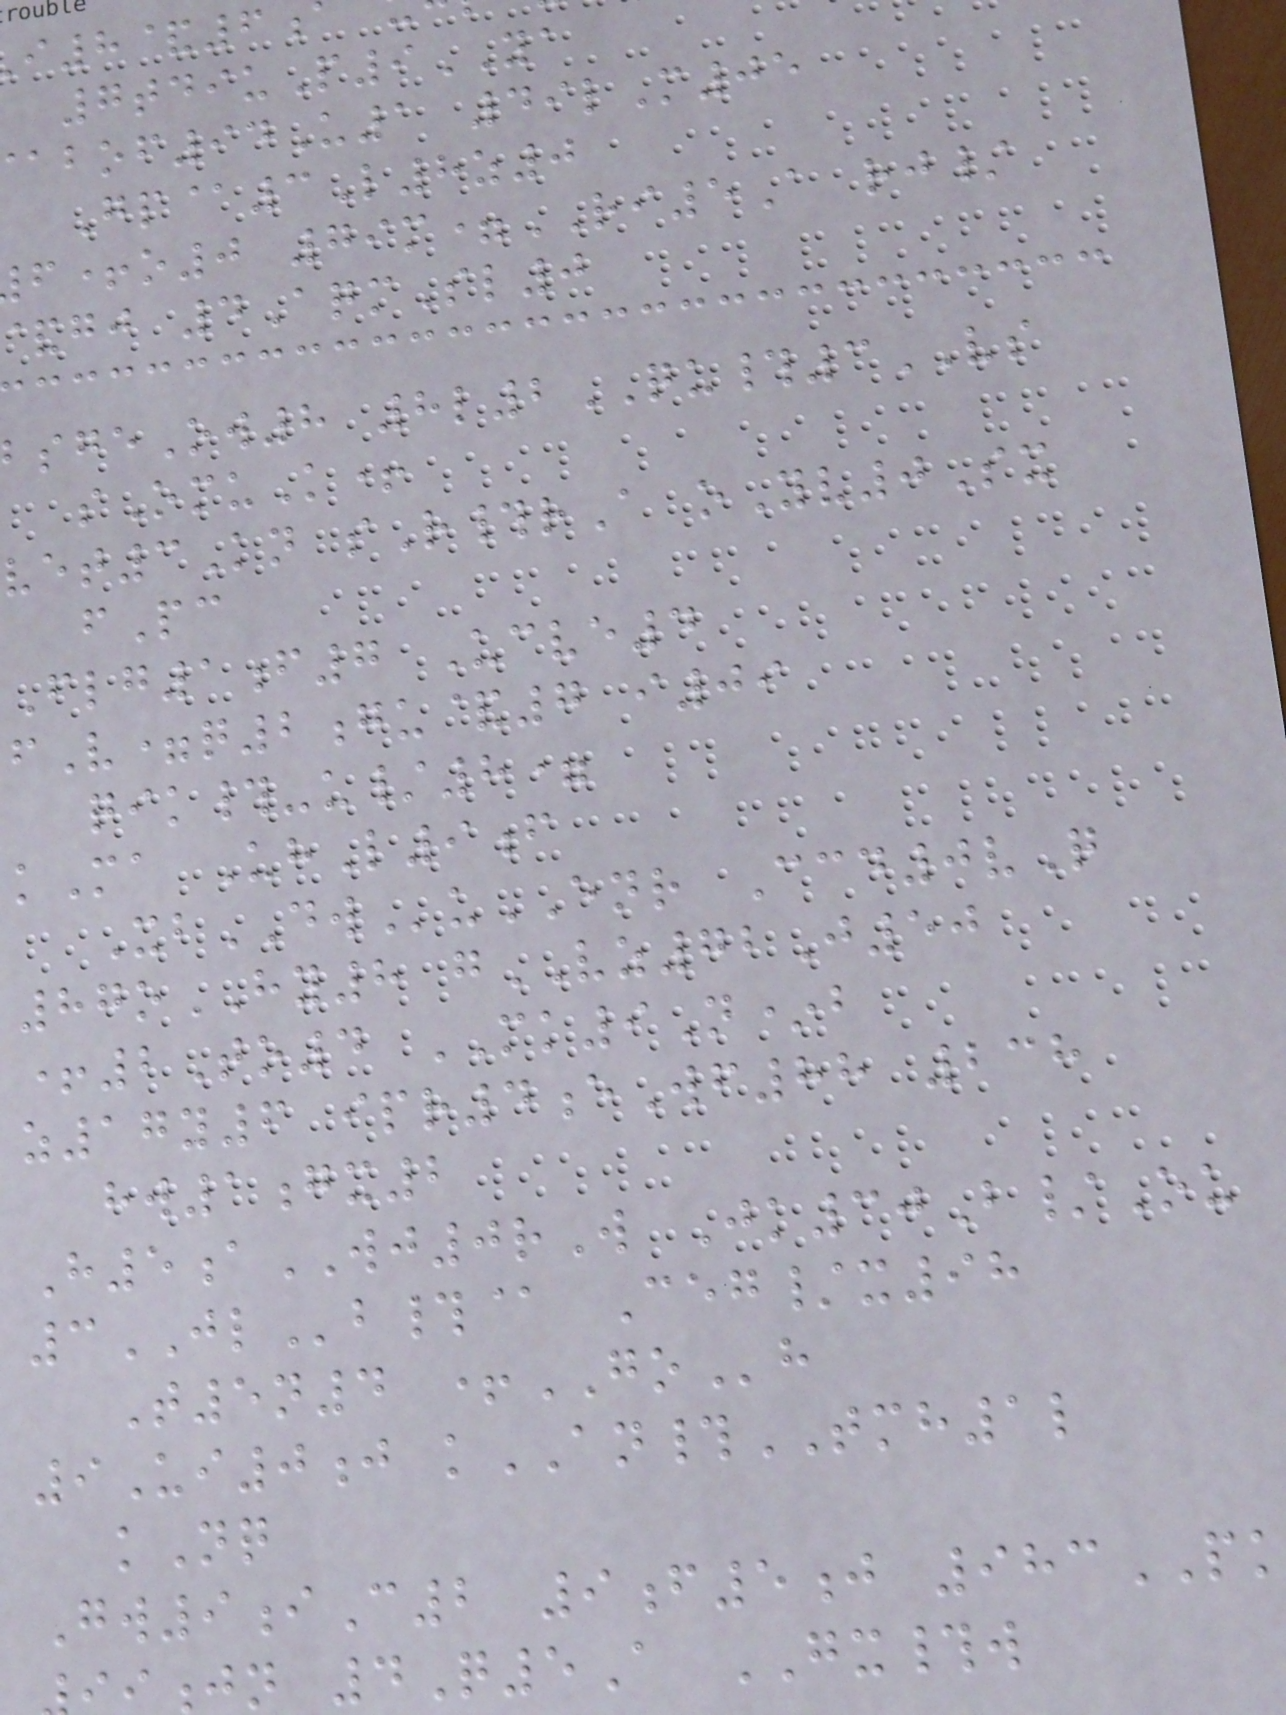7tdiuP9YA
bof94U1 49lM05
Gp@3L8z0
+o0 79m=RI5A rj/
gj 4AqmSl0
sgeOw8 8l2QU#3VS
sOmuK+
vet3Kn sR#rA oYv0Sx
fPc
Flg1f7 Ucve4
fV=q2gu&7 i09
qik#-u/8=
kMa UhL9f
XbDWuENR Ccd0vQ
87oHY8 gVZ72J50
+2To4 MK9N*b
z17y6 ipr4eWf88 238
hw1gx2
H5aWJ0rW Jk30B/Ou
3JLb#@ Ceg/x98
T5n4 +GOh
9Ui0j kAN#TMH1l
kNq
Gw9iC2 9f5j 983
jn 4Q5A GX#w
